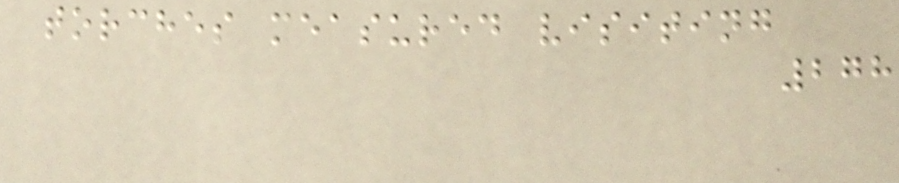torches measured visiting
278
